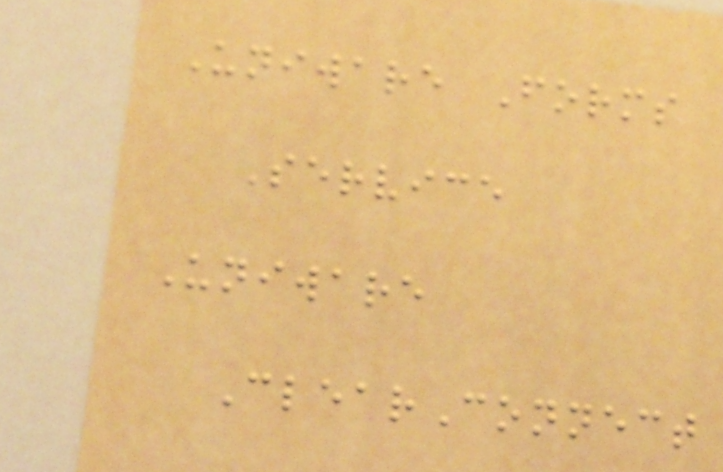Uniware Forms
Service
Uniware
ClearConnect
